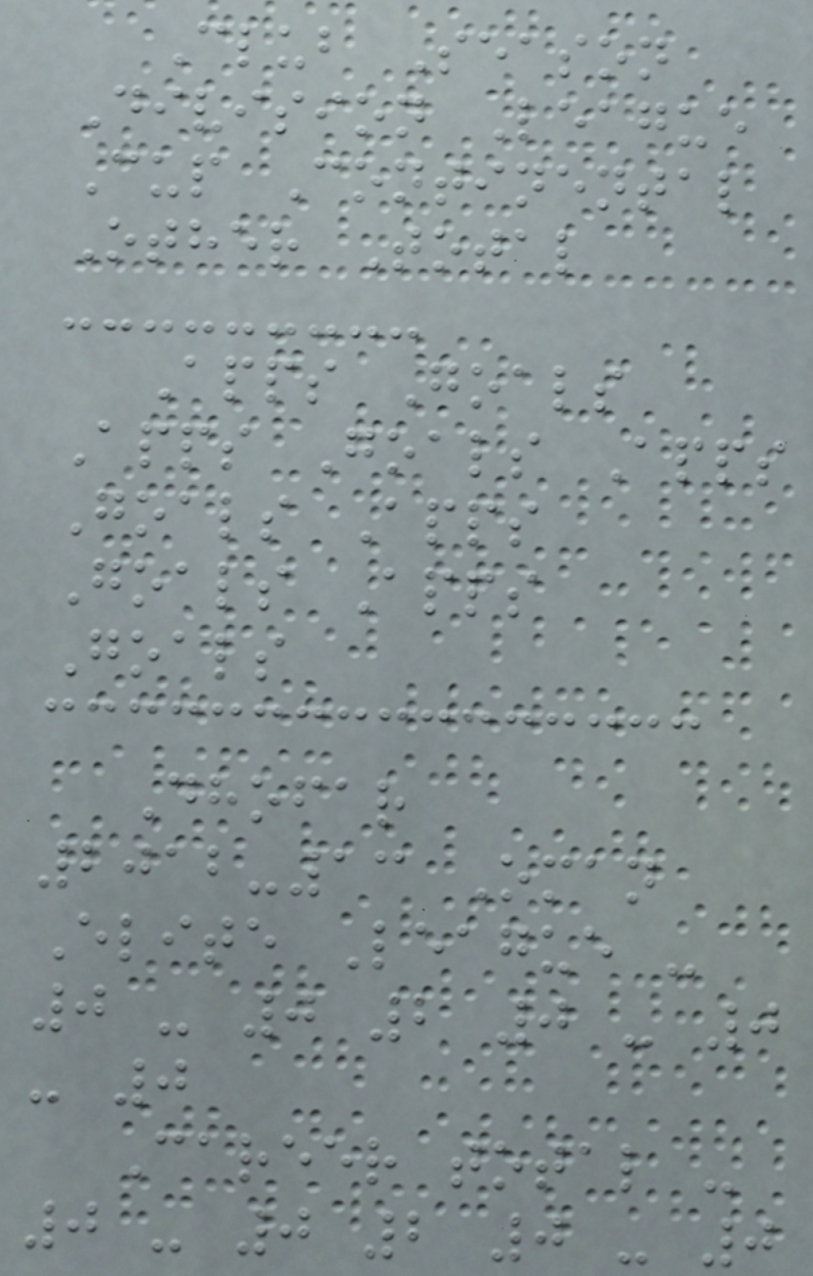Club Season
Division League
Cup Continental
Other Total
Apps Goals
Apps Goals Apps
Goals Apps
Goals Apps
Goals
Dhofar
2012-13 Oman
Elite League -
0 - 0 2 0 - 0
- 0
Career total -
0 - 0 2 0 - 0
